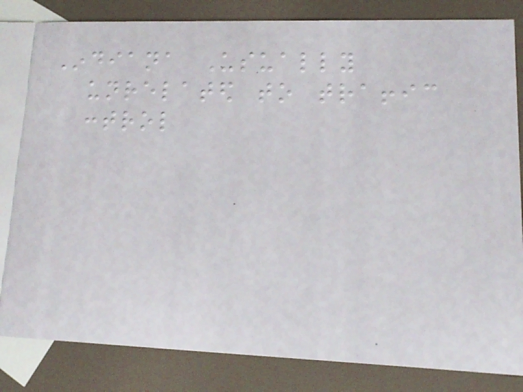Indiana Usually
unrelated to traffic
control
